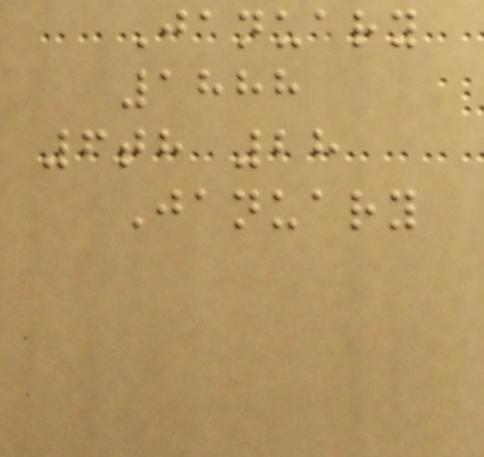January
1888
6th 28
January
